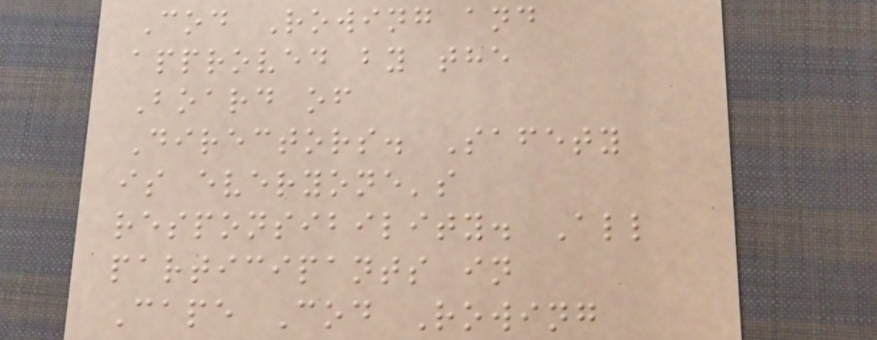Cod Rowing and
approved by the
Board of
Directors. Safety
is everyone's
responsibility. All
participants in
Cape Cod Rowing
